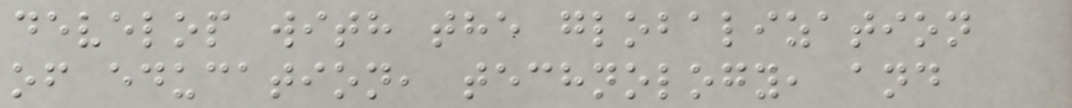develop with the globalization
of education, technology, and
